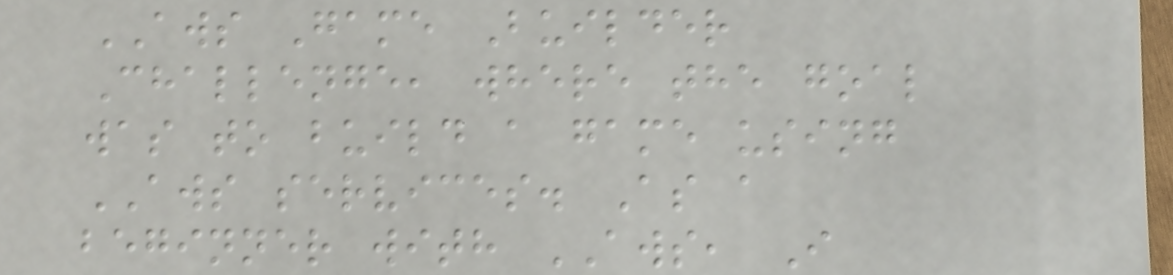AWS Game Builder
Challenge, where the goal
was to build a game using
AWS services. As a
beginner with AWS, I
